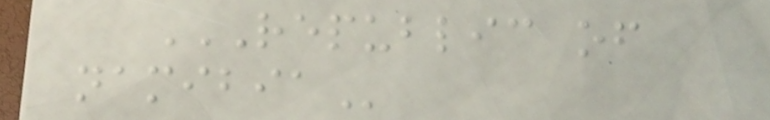REPUBLIC OF
NAMIBIA
